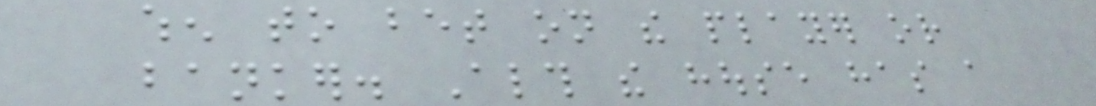when to bet on the player or
banker. Although the house has a
